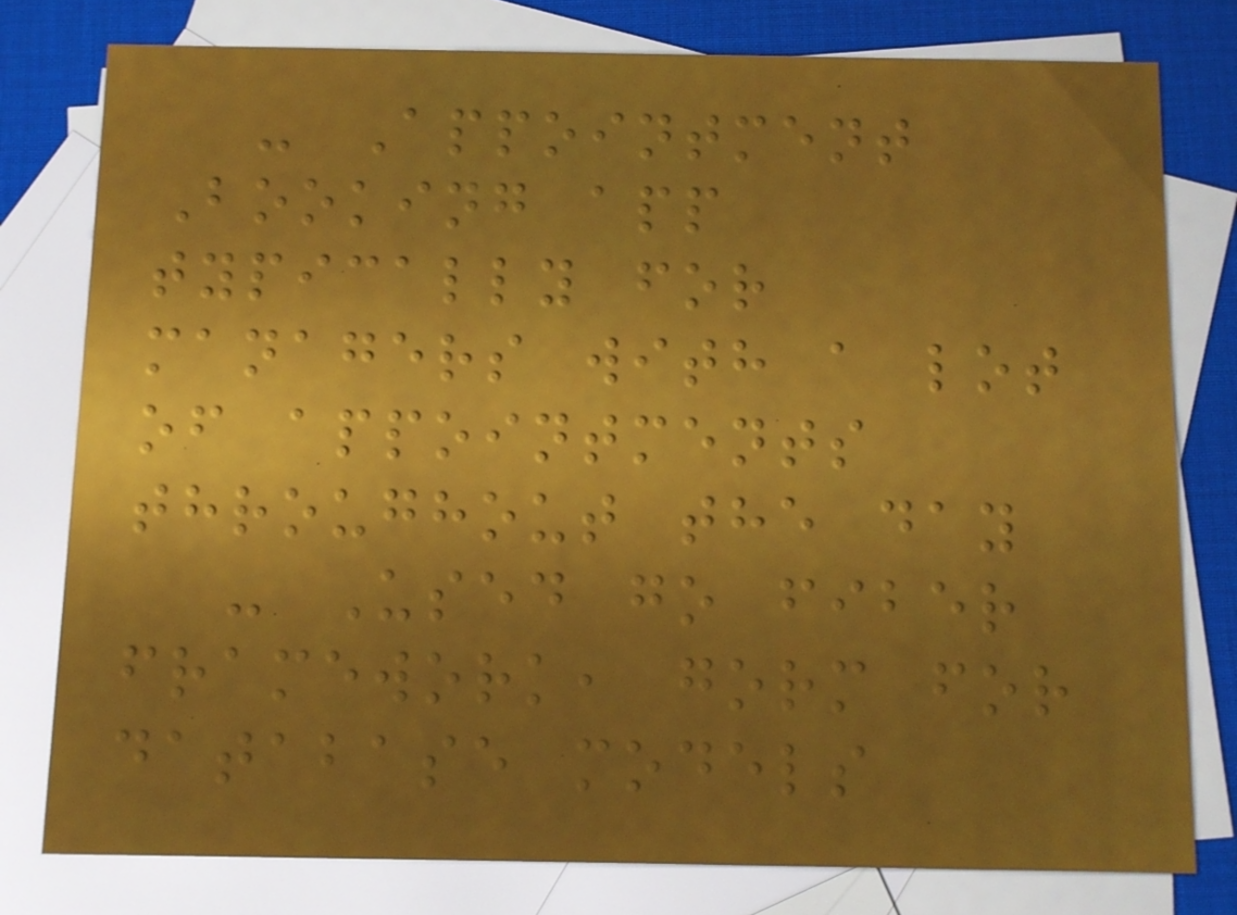- Appointment
Booking app
typically for
managers with a lot
of appointments
throughout the day
- Used go fiber
framework, gorm for
database models
